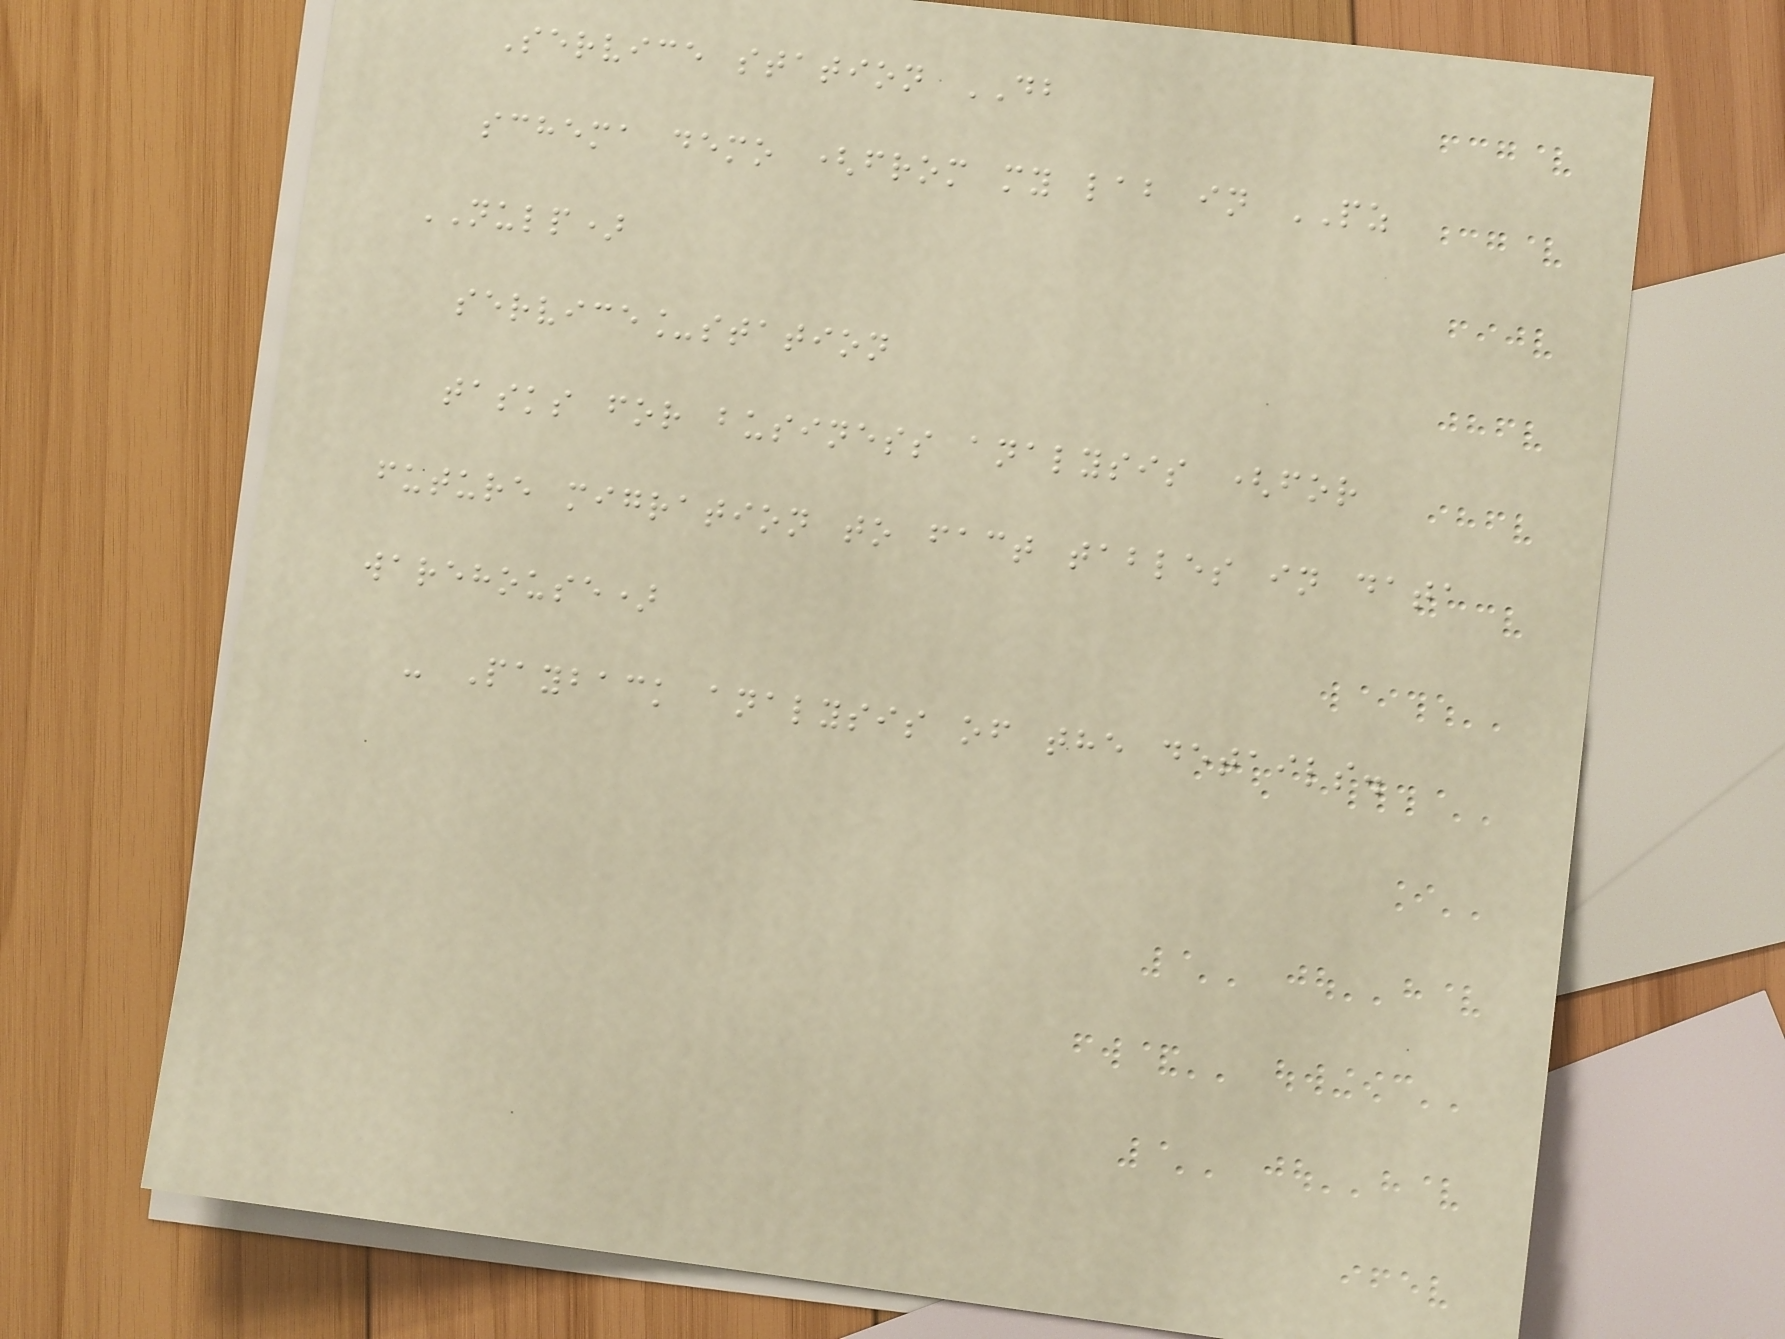Service station DB
schema demo (from my lab in PZ
NULP)
service_station
tasks for business analysis (for
future migration to fact tables in data
warehouse)
- Payback analysis of the details.
